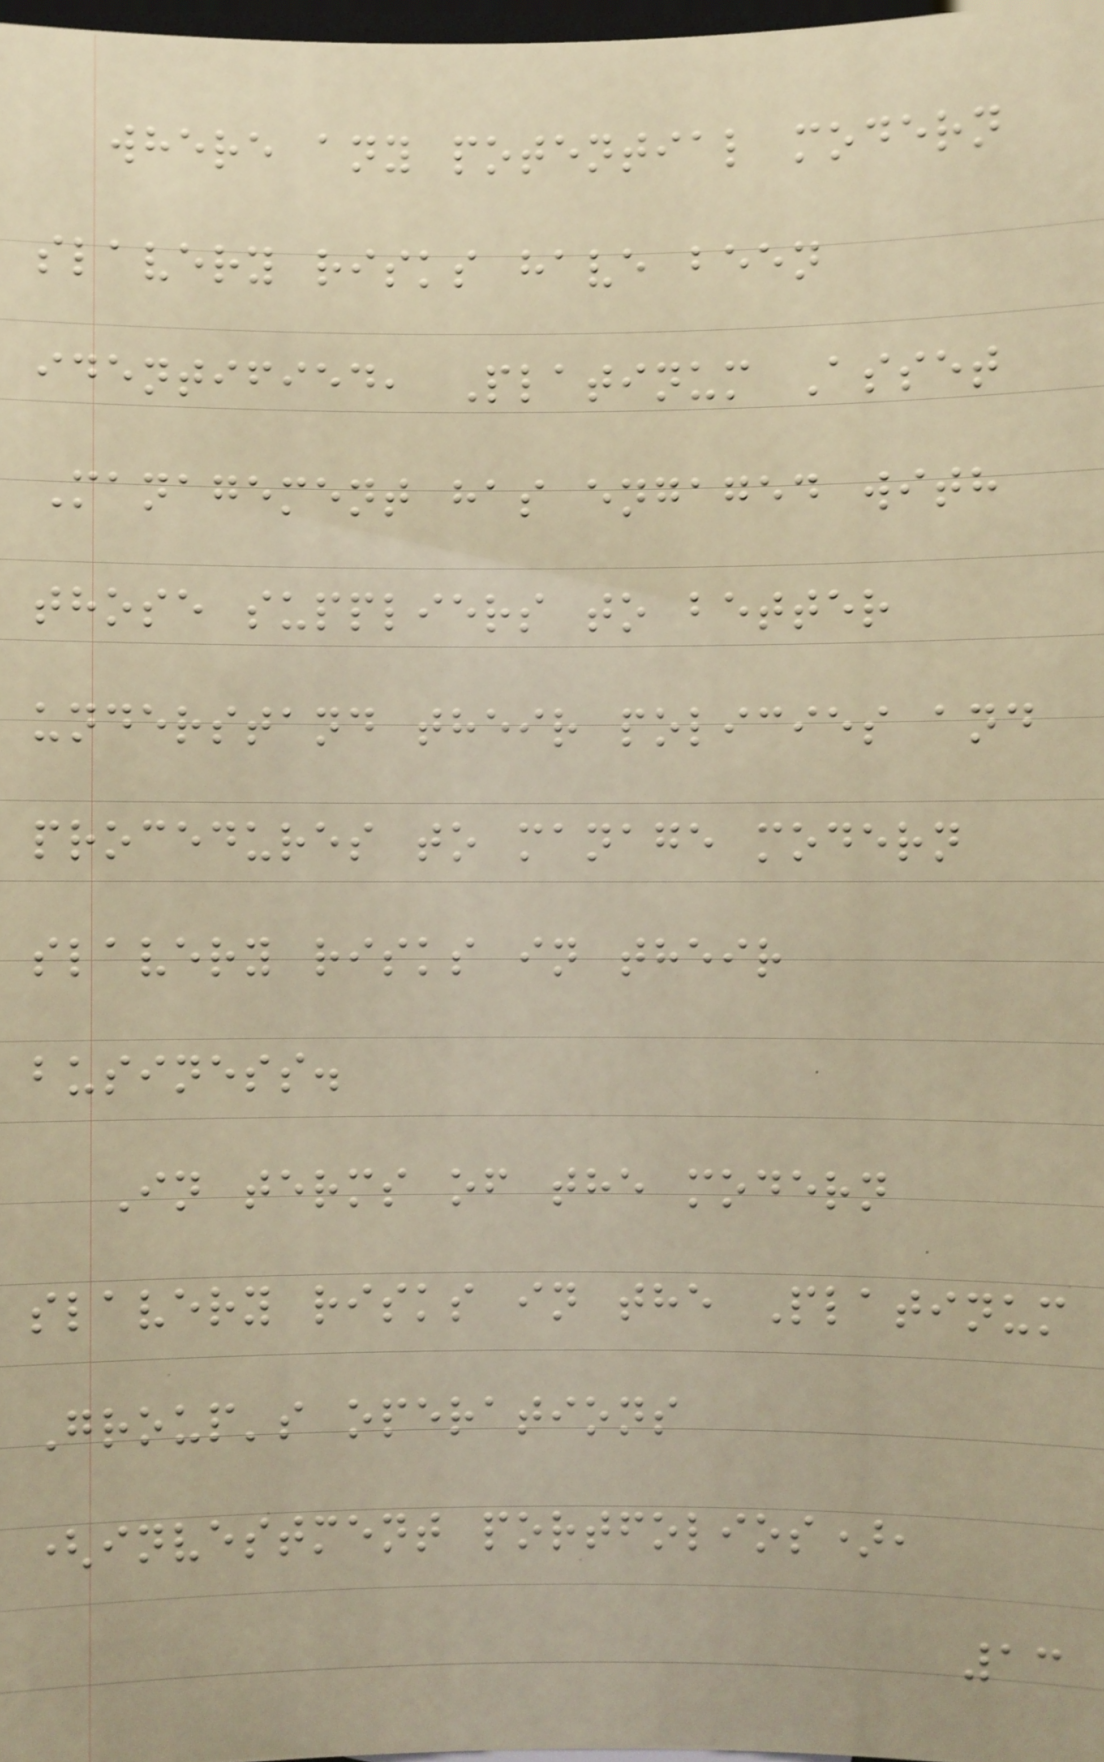where any potential modern
slavery risks have been
identified, Platinum Asset
Management has engaged with
those suppliers to better
understand their policies and
procedures to manage modern
slavery risks in their
business.
In terms of the modern
slavery risks in the Platinum
Group's operations
(investment portfolios),
13
